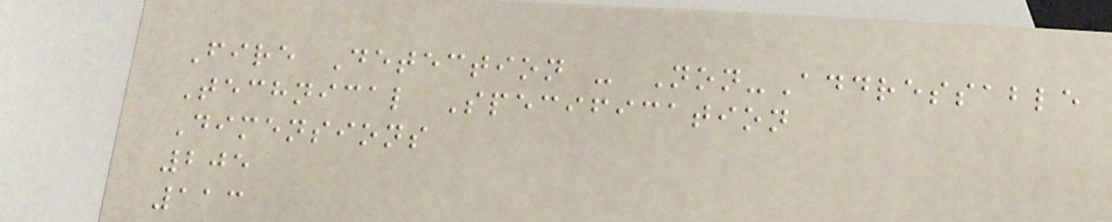Fire Detection - Non-Addressable
Technical Specification
Dimensions
205
113
